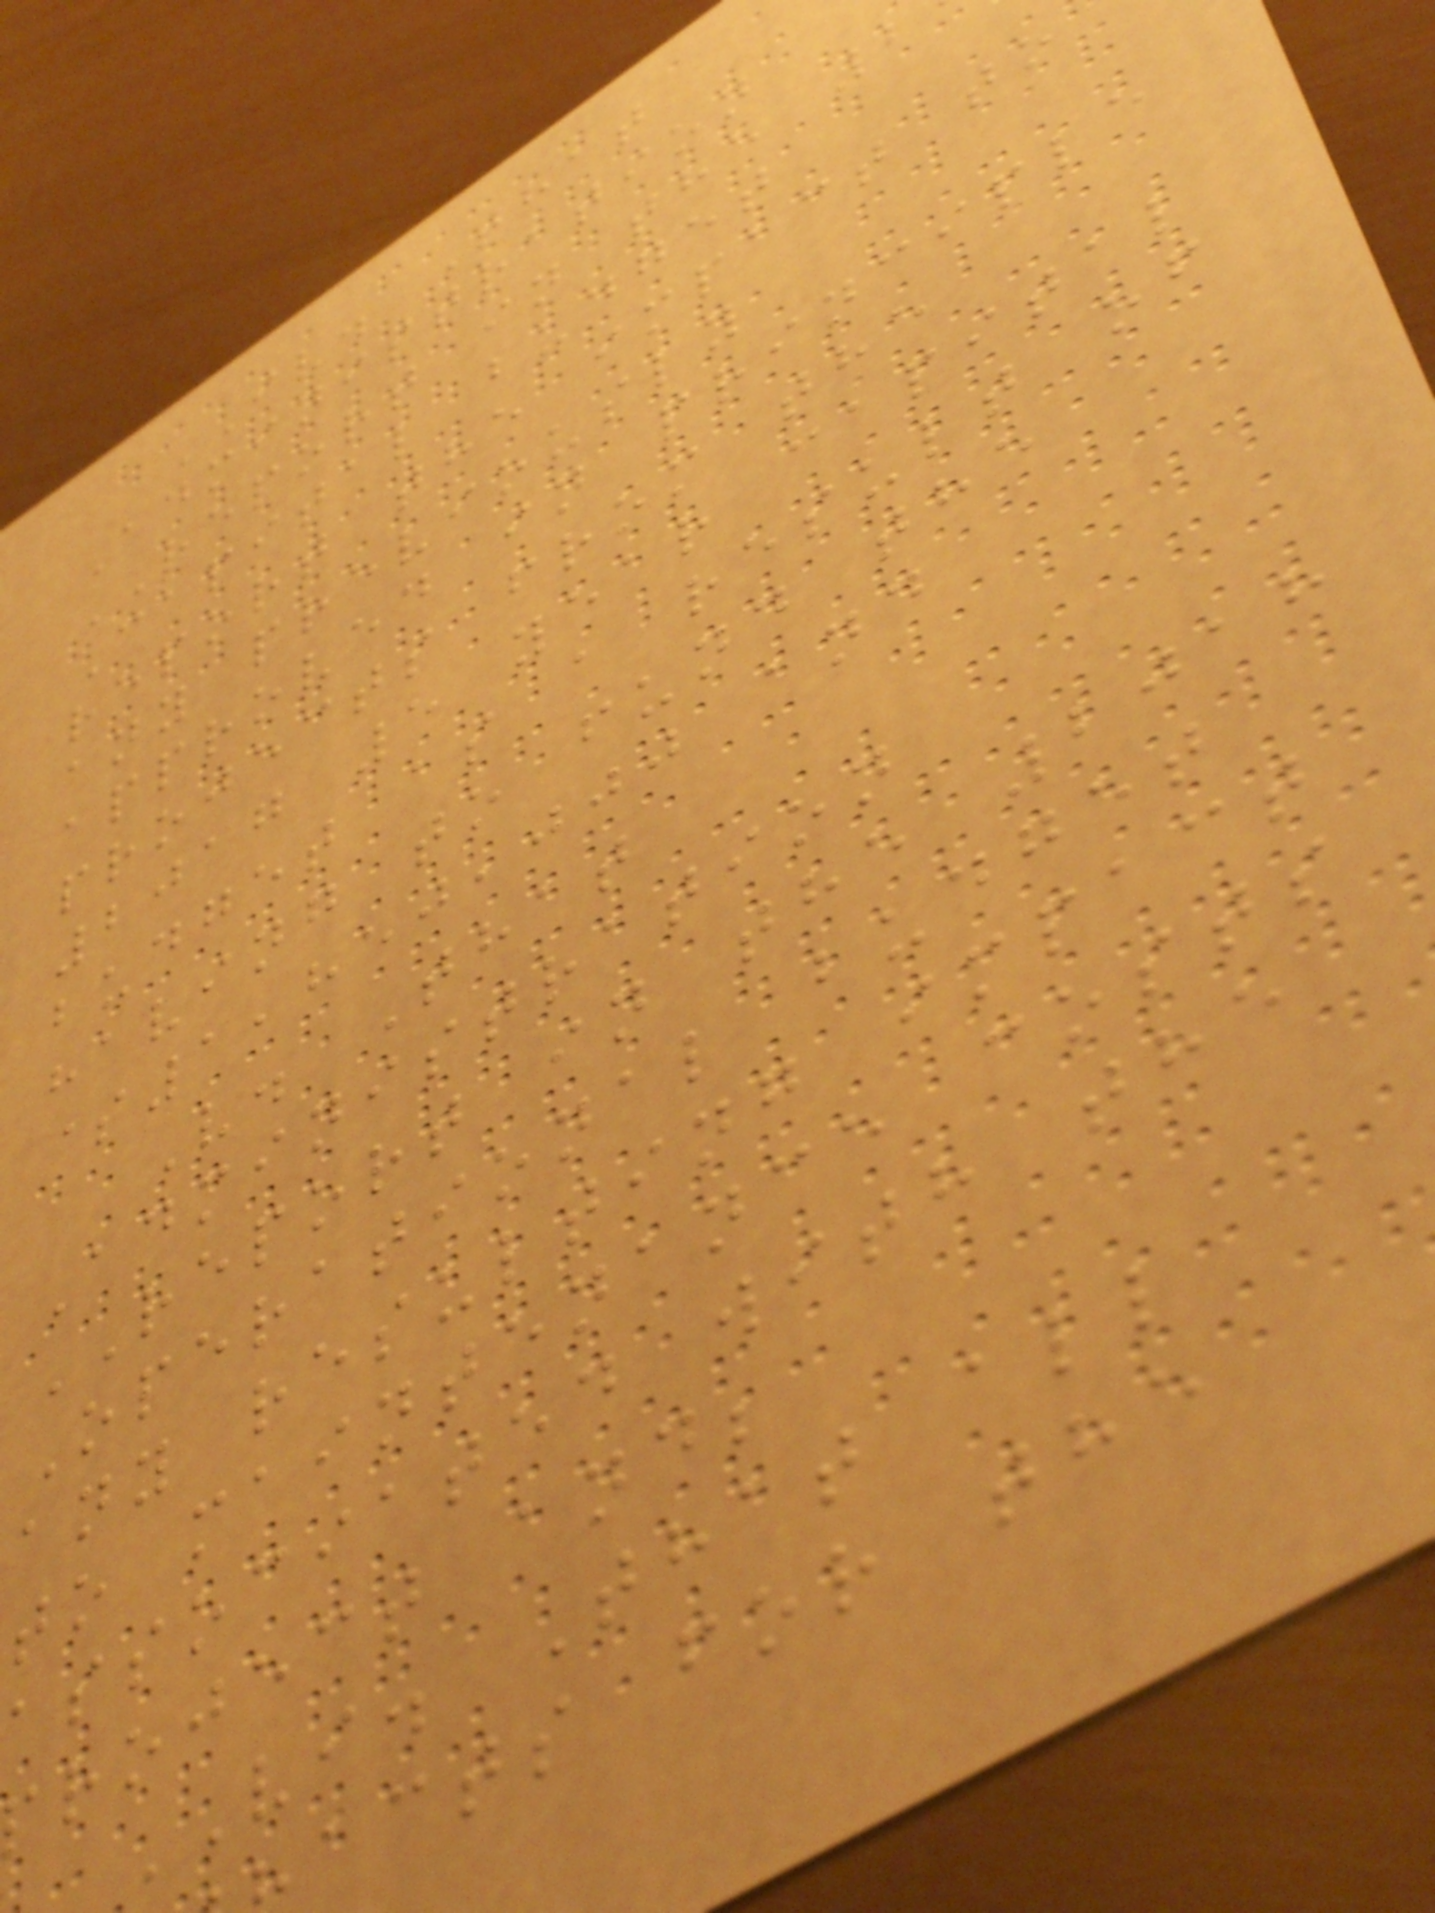IV. That
Administration
REPORT in the 2
Capital budget
report the impact to
any previously
approved in principle
projects from the
2017 5 year capital
budget as a result of
having to fund the
$1,850,000 and
V. That
Administration
REPORT in the 2018
Operational budget
any resulting impact
to maintenance costs
associated with the
roject and;
VI. That all
acts for the
